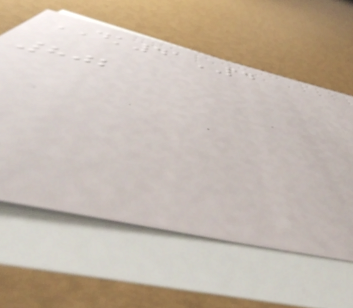DK41PD
802
